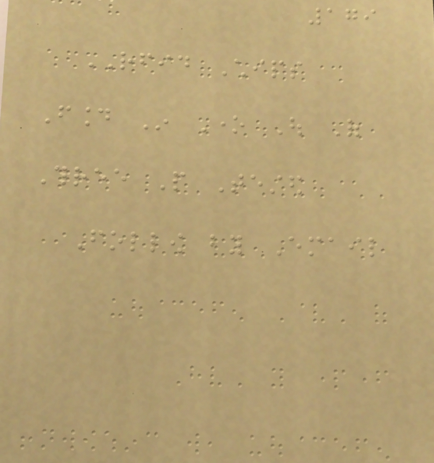179
RFID Chips
Found In One Out Of
Three People Tested
Follow by Email
